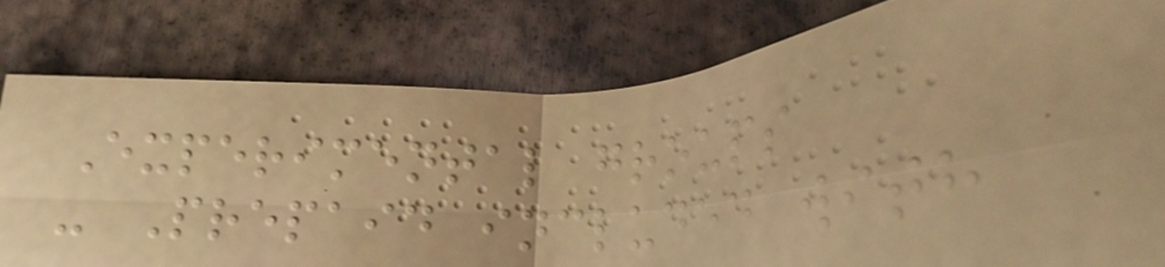Experimental groups
- Prepaid included with
